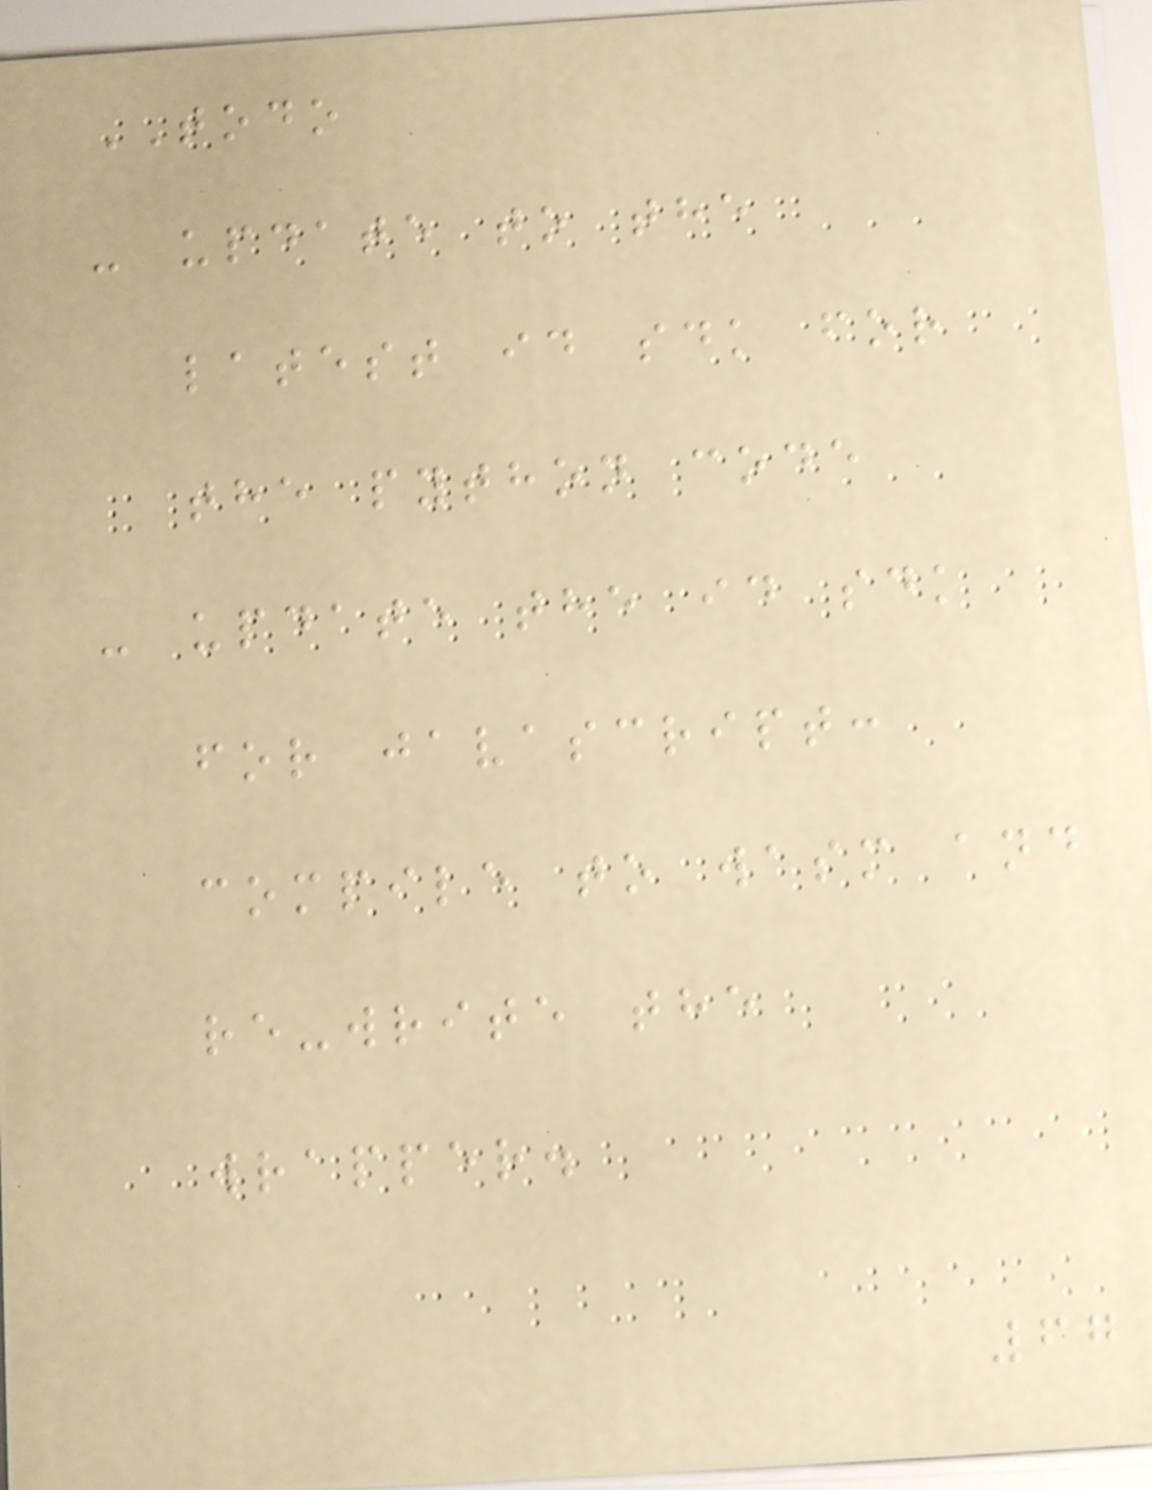TODO
- update to the
latest id sdk for
the python code
- update the id sdk
for javascript:
compile to wasm and
re-write the
wrapper.
67
